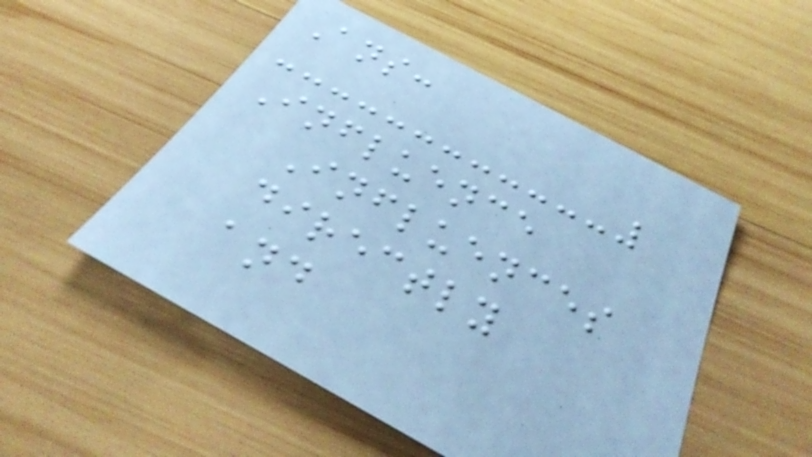Ans:
Influence
Influences
directly
and
